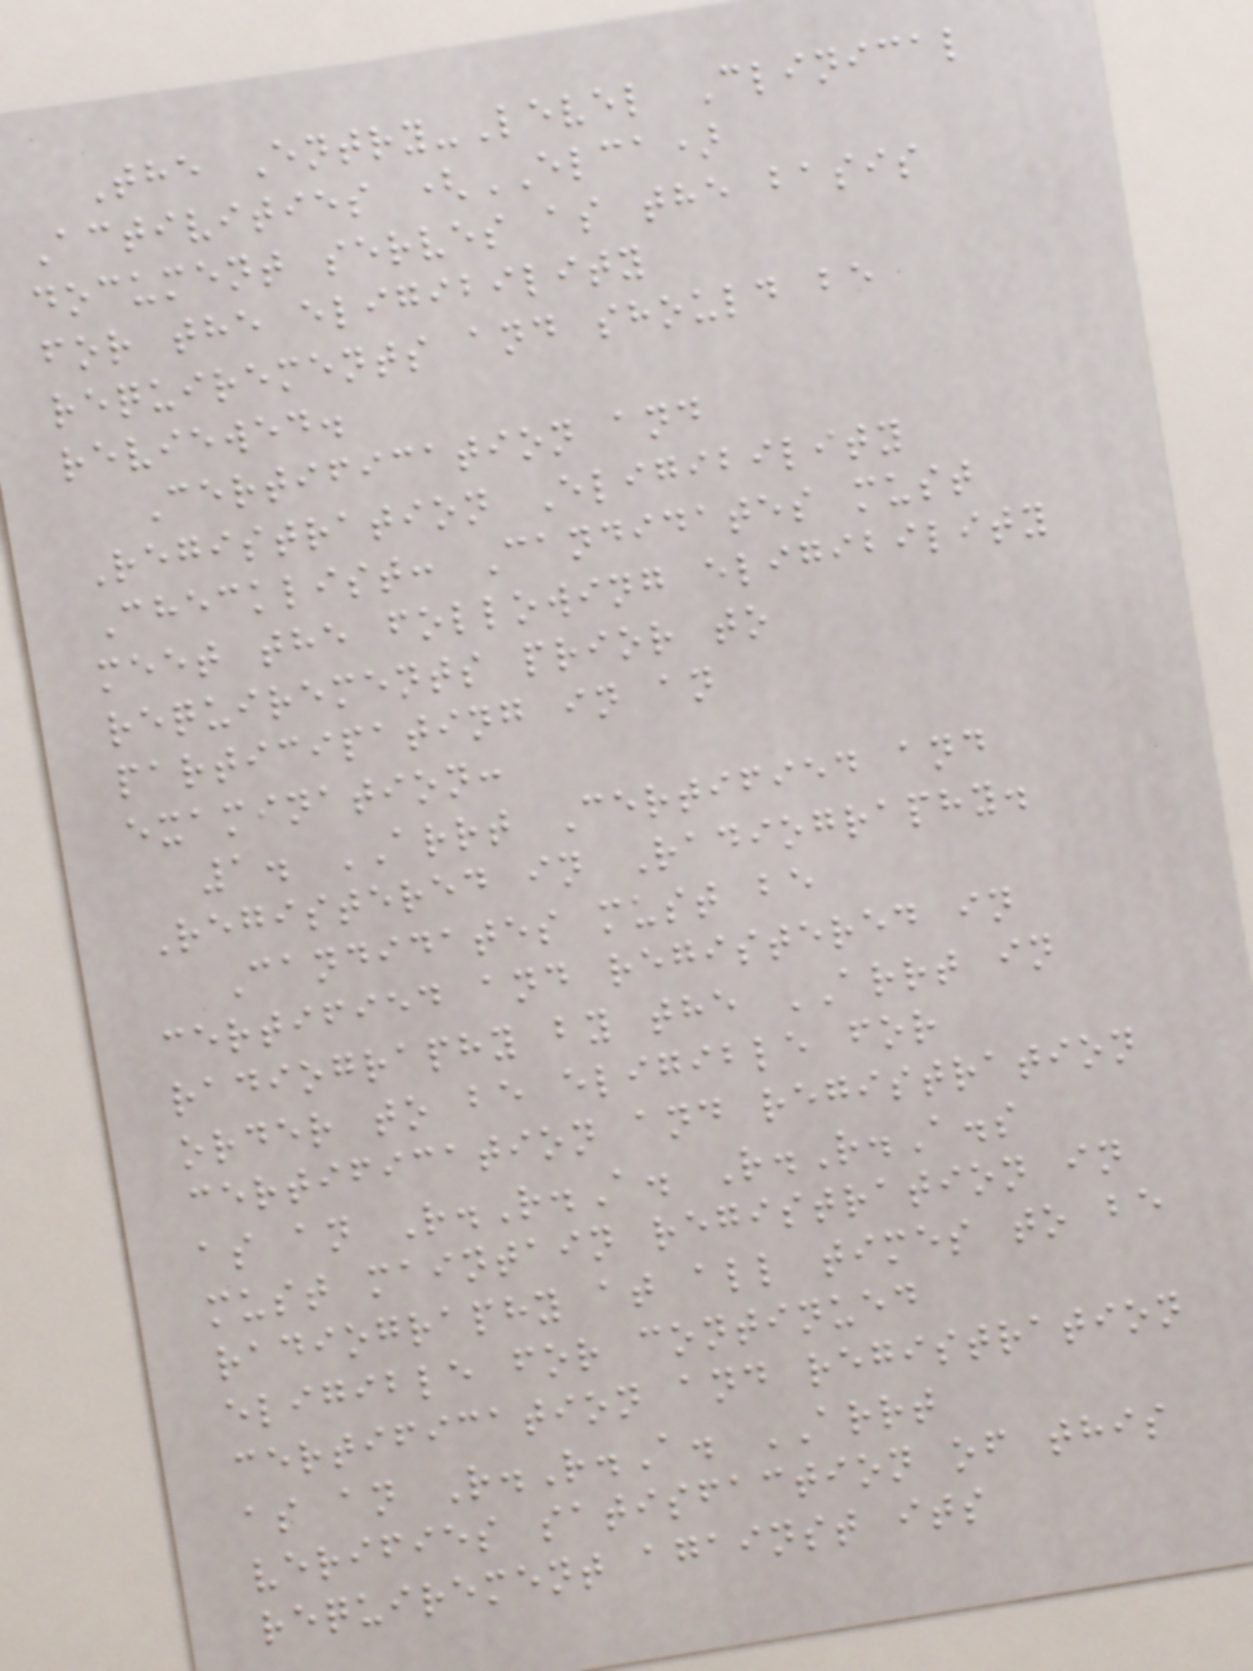The Entry-Level Clinical
Activities (ELCA)
document serves as the basis
for the eligibility
requirements and should be
reviewed.
Certification and
Registration Eligibility
Checklist: Candidates must
meet the following eligibility
requirements prior to
participating in an
examination:
1. ARRT Certified and
Registered in Radiography.
Candidates must be
certified and registered in
radiography by the ARRT in
order to be eligible for
certification and registration
as an R.R.A. R.R.A.s
must maintain registration in
radiography at all times to be
eligible for continued
certification and registration
as an R.R.A. ARRT
verifies satisfaction of this
requirement against its
